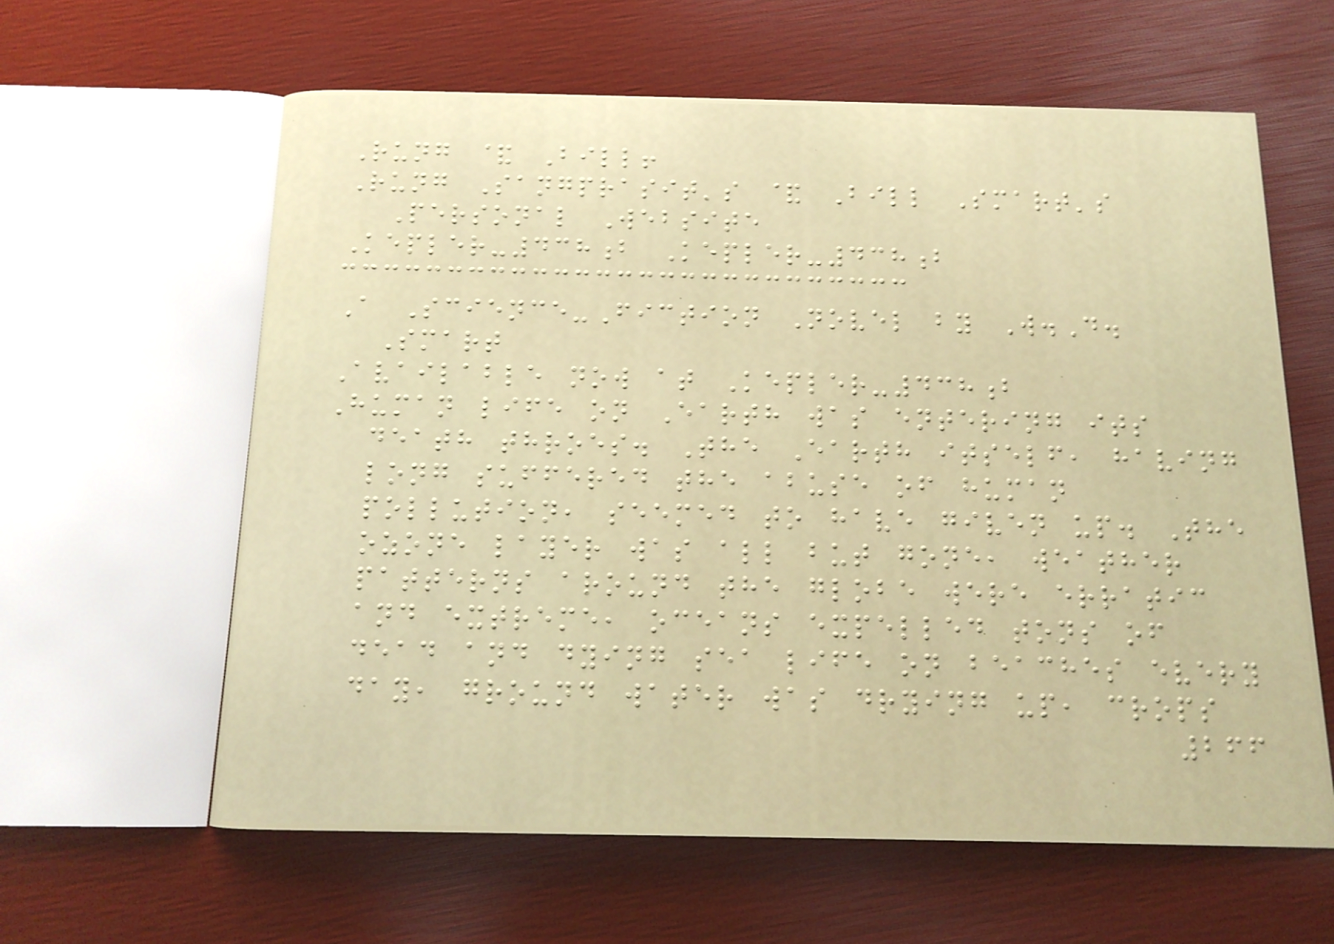Rung & Bill!
Rung Sangprasit's & Bill Smart's
Personal Website
Kepler-438b Kepler-438b
A Science-Fiction Novel by W.D.
Smart
Available now at Kepler-438b
Human life on Earth was entering its
death throes. The Earth itself, having
long suffered the abuse of human
pollution, seemed to have given up. The
ozone layer was all but gone, weather
patterns around the globe were erratic
and extreme, oceans expelled tons of
dead and dying sea life on beaches every
day, ground water was drying up, crops
266
